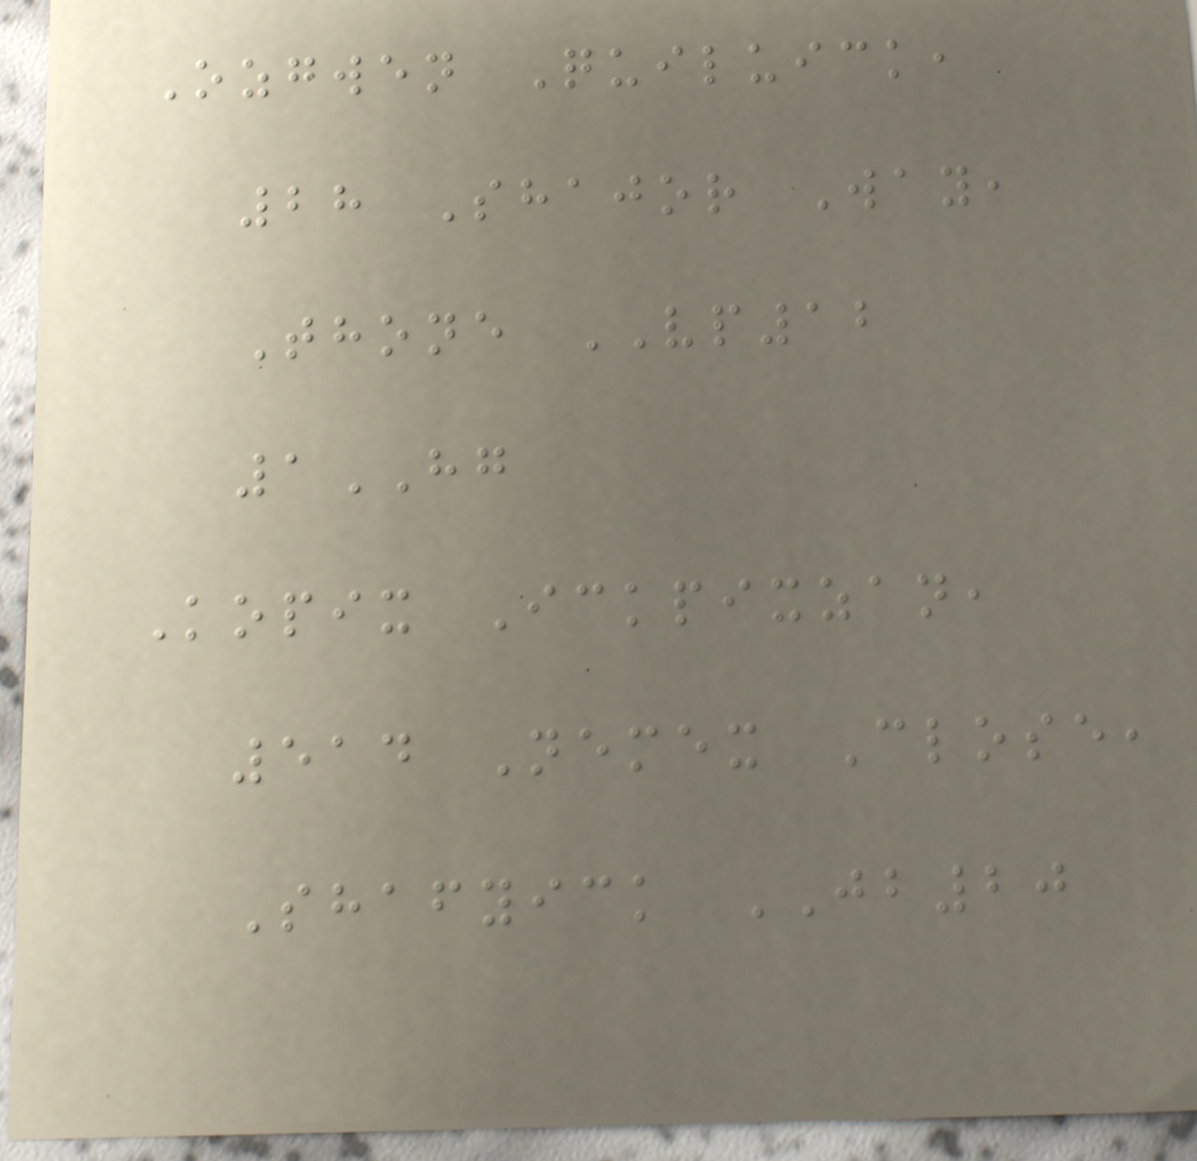Ozgwen Quiluick,
28 Shajor Way,
Thone VP12
1HG
Kopix Ickpixzan,
514 Nemex Close,
Shafyick JB20
